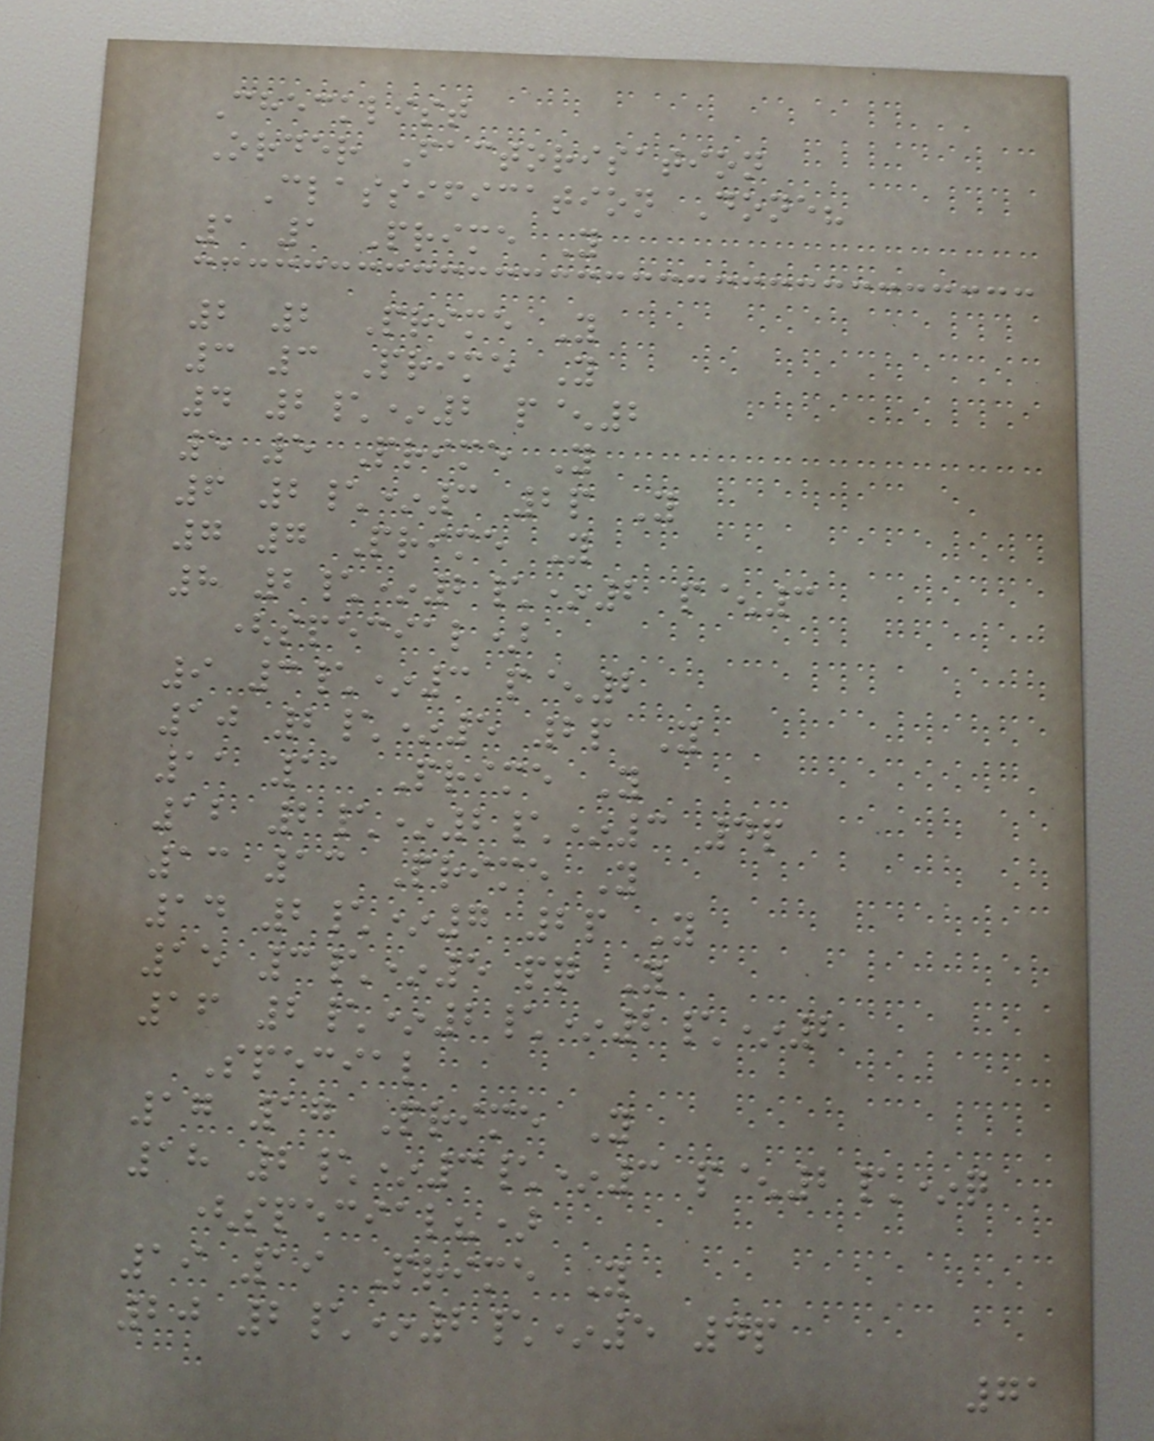Checklist
Order Factorisation
Classification Done?
1 1 Prime Y
2 2 Prime Y
3 3 Prime Y
4 2\*2 p^2
5 5 Prime Y
6 2\*3 2p Y
7 7 Prime Y
8 2\*2\*2 p^3
(special)
9 3\*3 p^2
10 2\*5 2p Y
11 11 Prime Y
12 2\*2\*3 4p
13 13 Prime Y
14 2\*7 2p Y
15 3\*5 pq Y
16 2\*2\*2\*2
Special
17 17 Prime Y
18 2\*3\*3 p^2\*q
(special?)
19 19 Prime Y
20 2\*2\*5 4p
71
